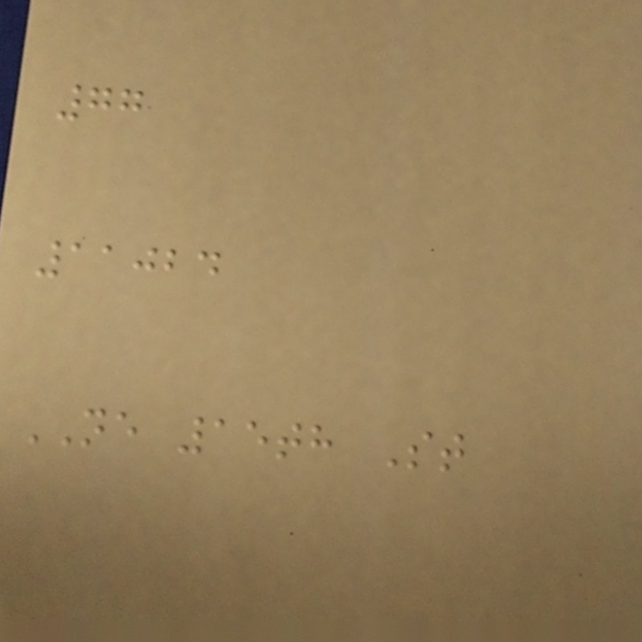77
11024
NE 15th St
